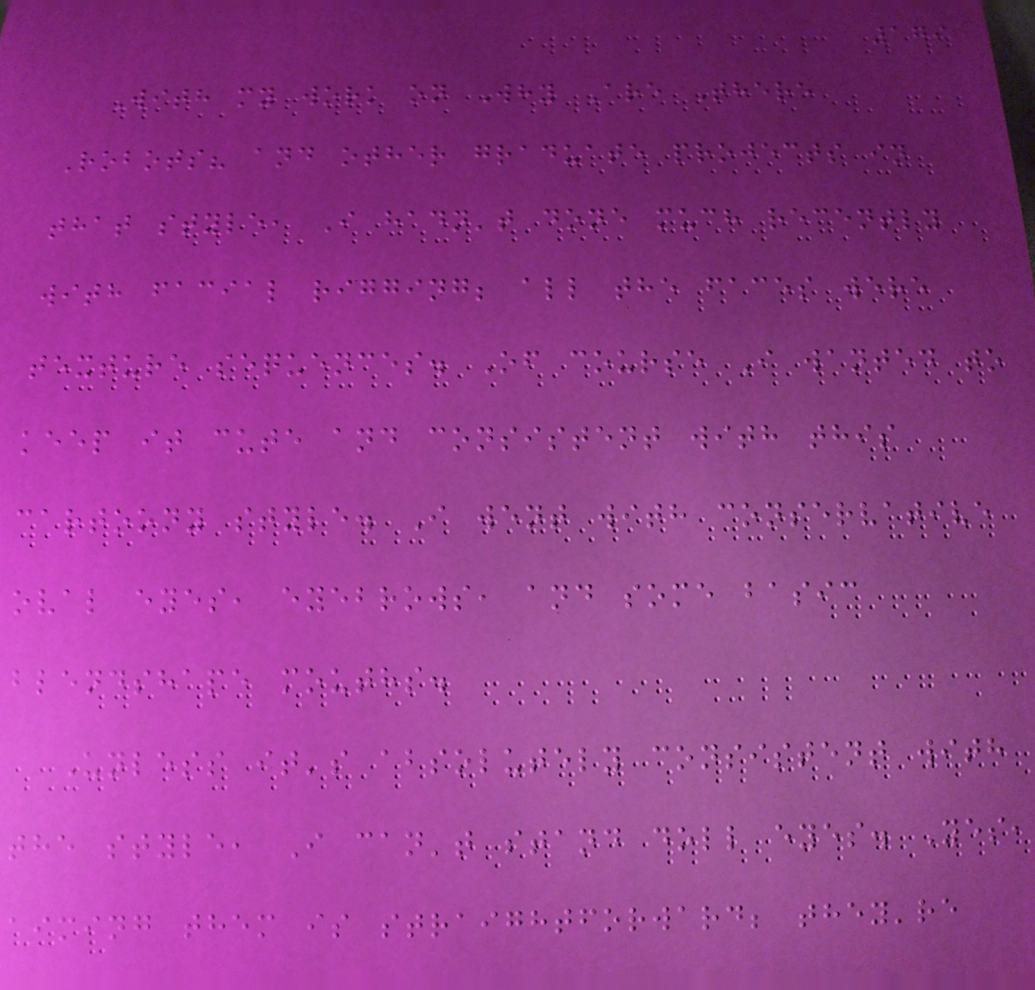179
With my work on Why Are There
Robots? and other graduate projects in
that style, I hadn't done much recently
with facial rigging; all the faces were
texture sequences. Of course I wanted to
keep it cute and consistent with this
cartoony style. I went with conservative
oval eyes, eyebrows, and some basic
blendshape mouths.
Unless it's absolutely consistent with
the style, I can't stand doll eyes. Yes,
aiming them is straightforward; they're
